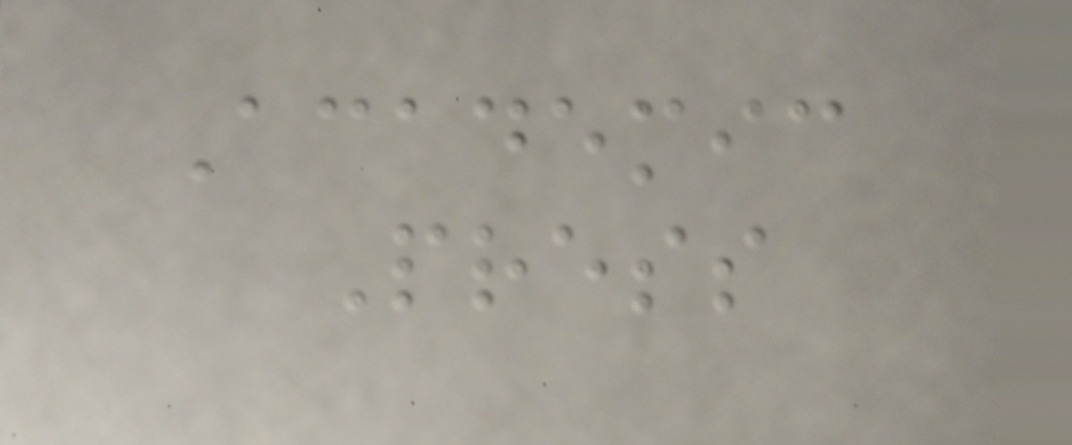Academic
Press
